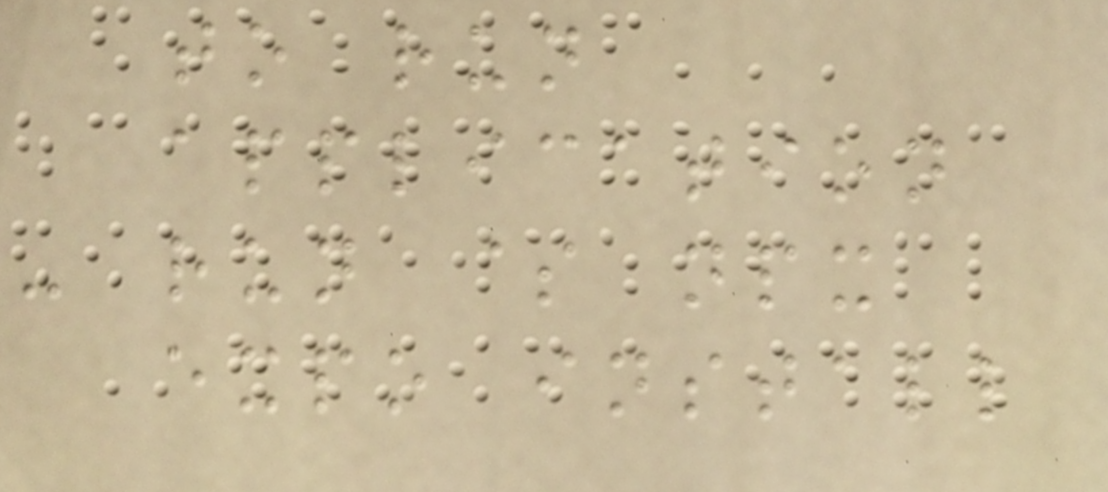to run
application
- run $ npx
expo install
